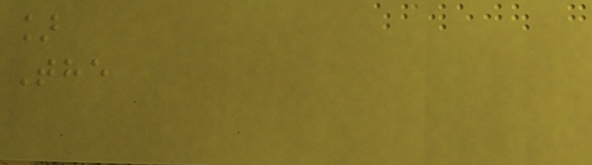]
The
